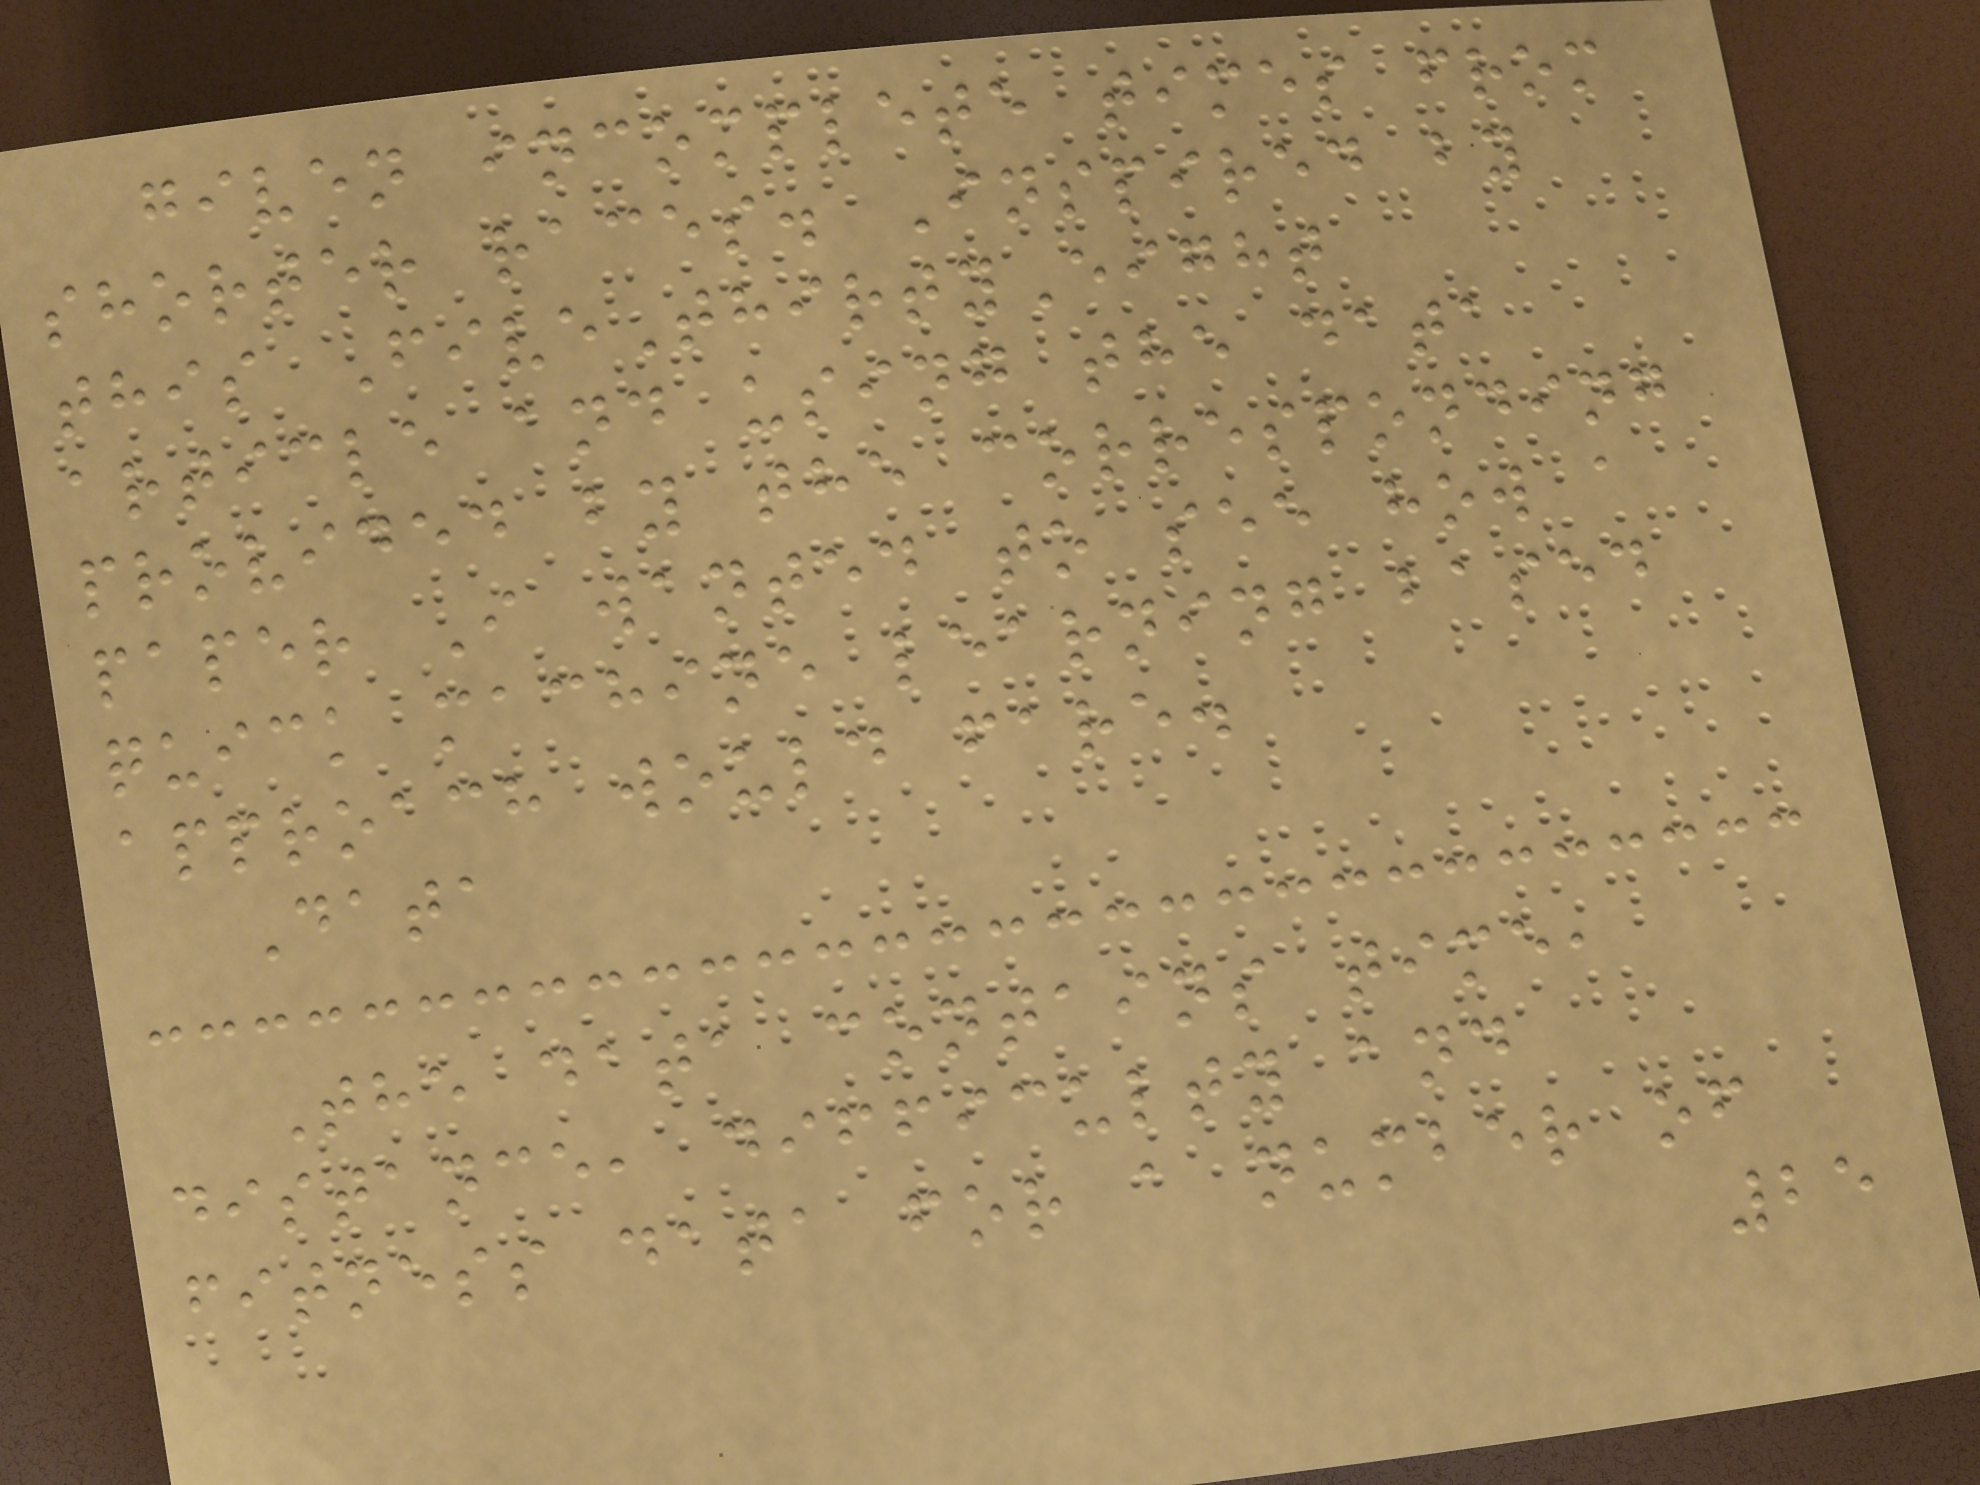given incomplete times from
shorter races. Inspired by
this FiveThirtyEight
article and using the data
provided by the corresponding
paper I wanted to see how a
quick machine learning based
approach would fare.
Data
The data contains time,
distance, difficulty and
fitness data for a number of
25
